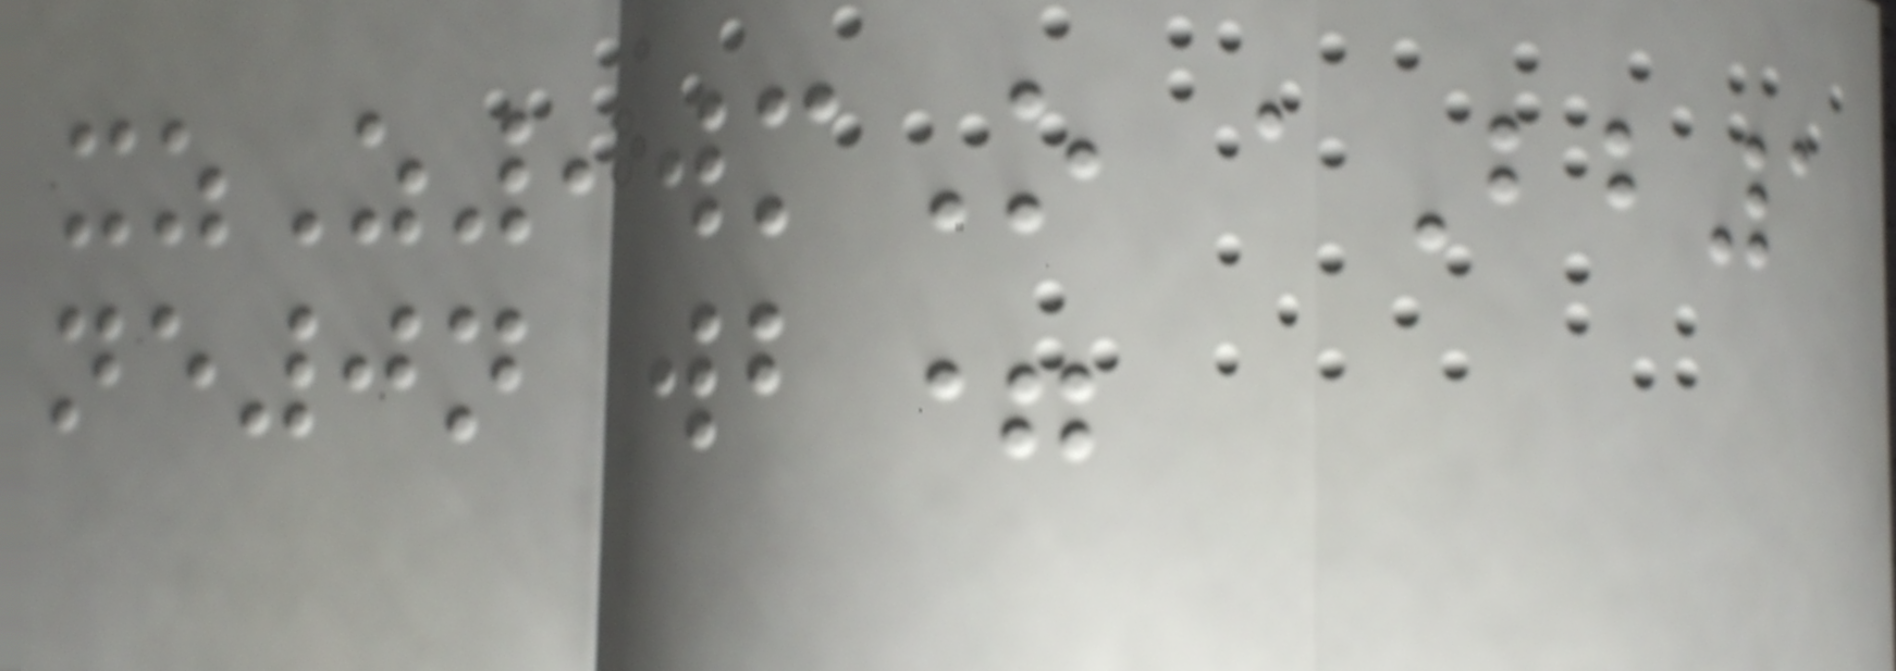xzZ0wmO aBb1
ne0n wb=
